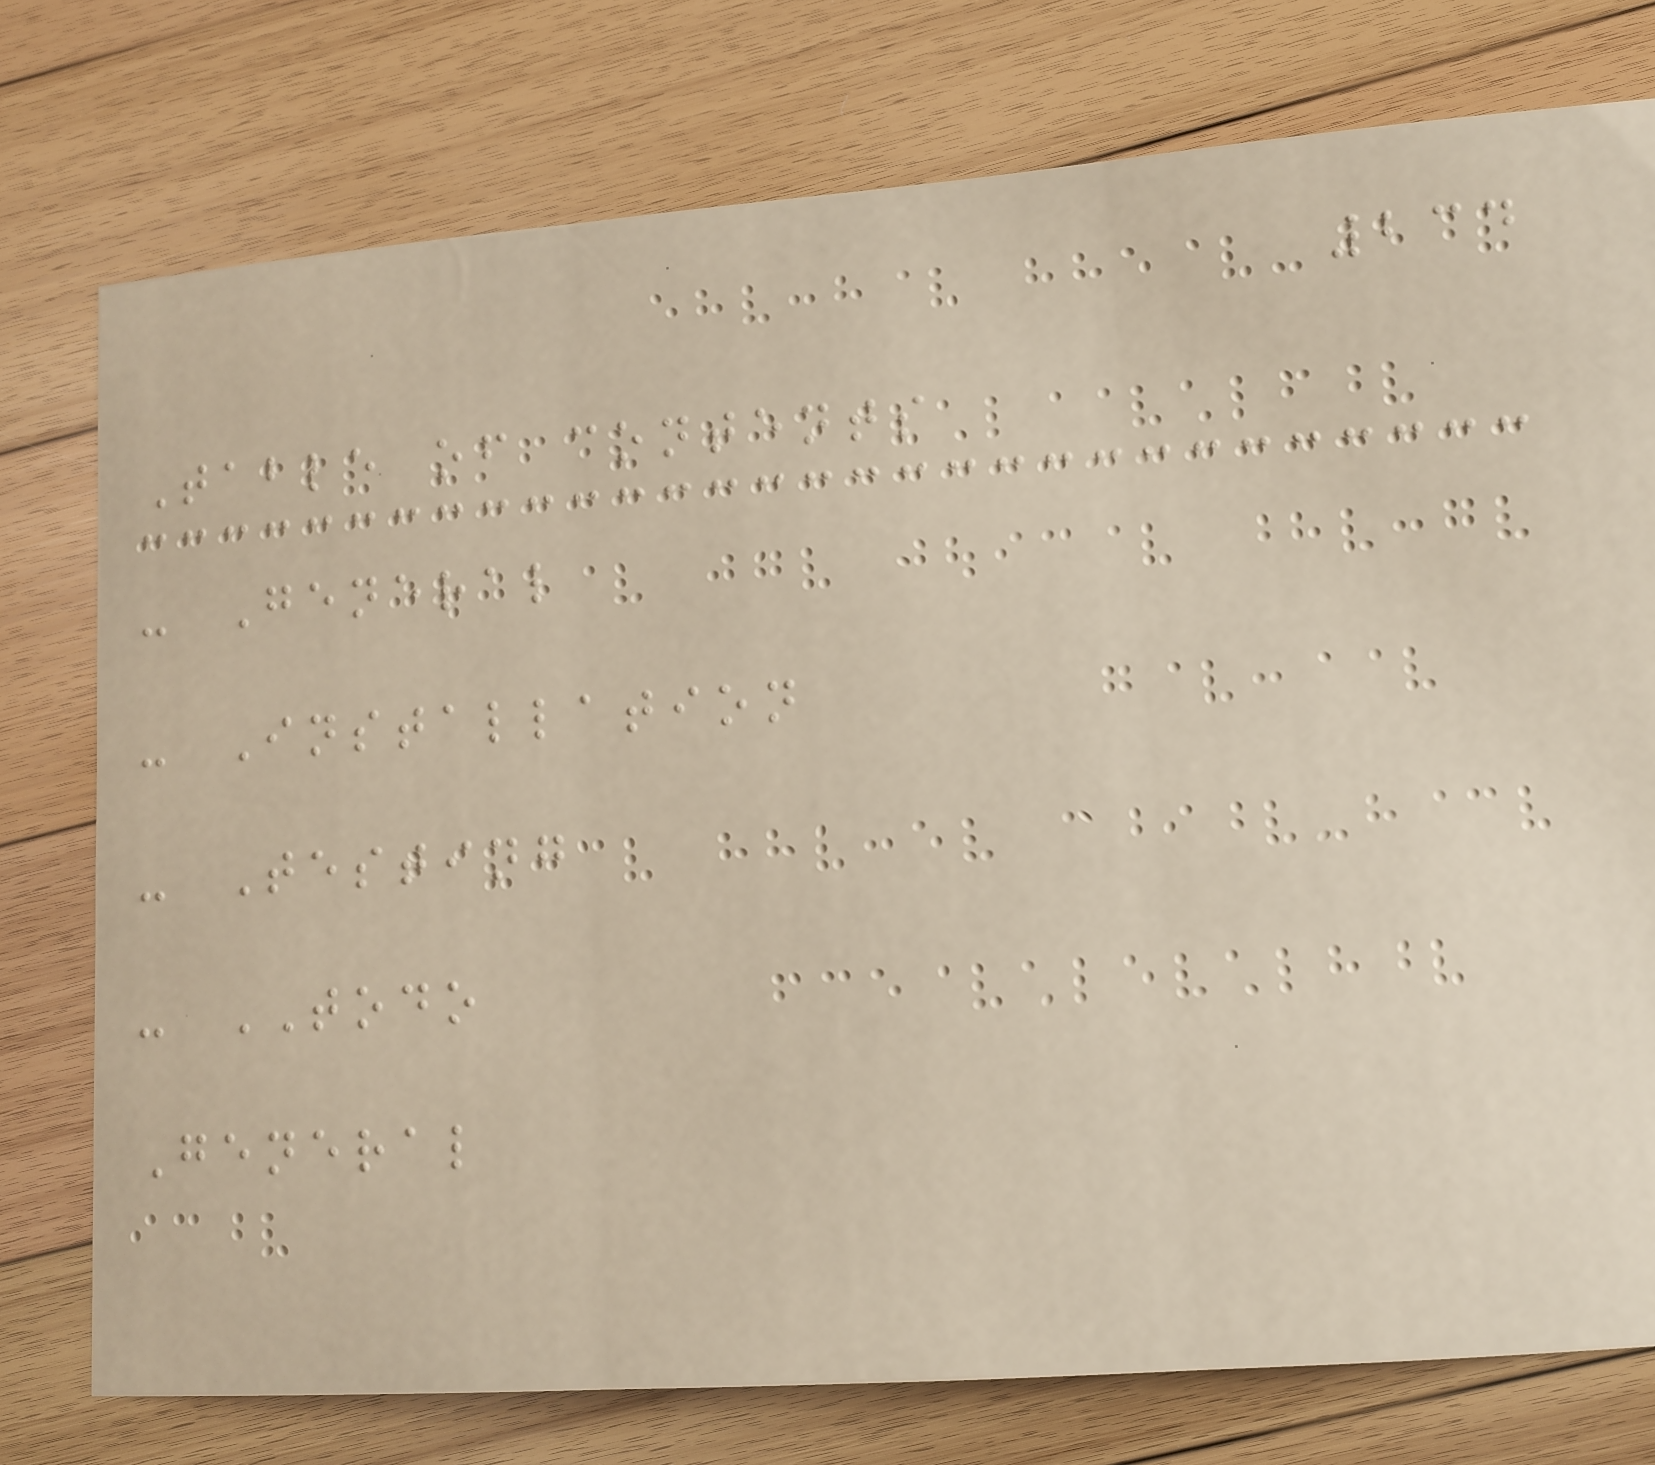234
Table of contents
- General
- Installation
- Testing
- TODO
General
